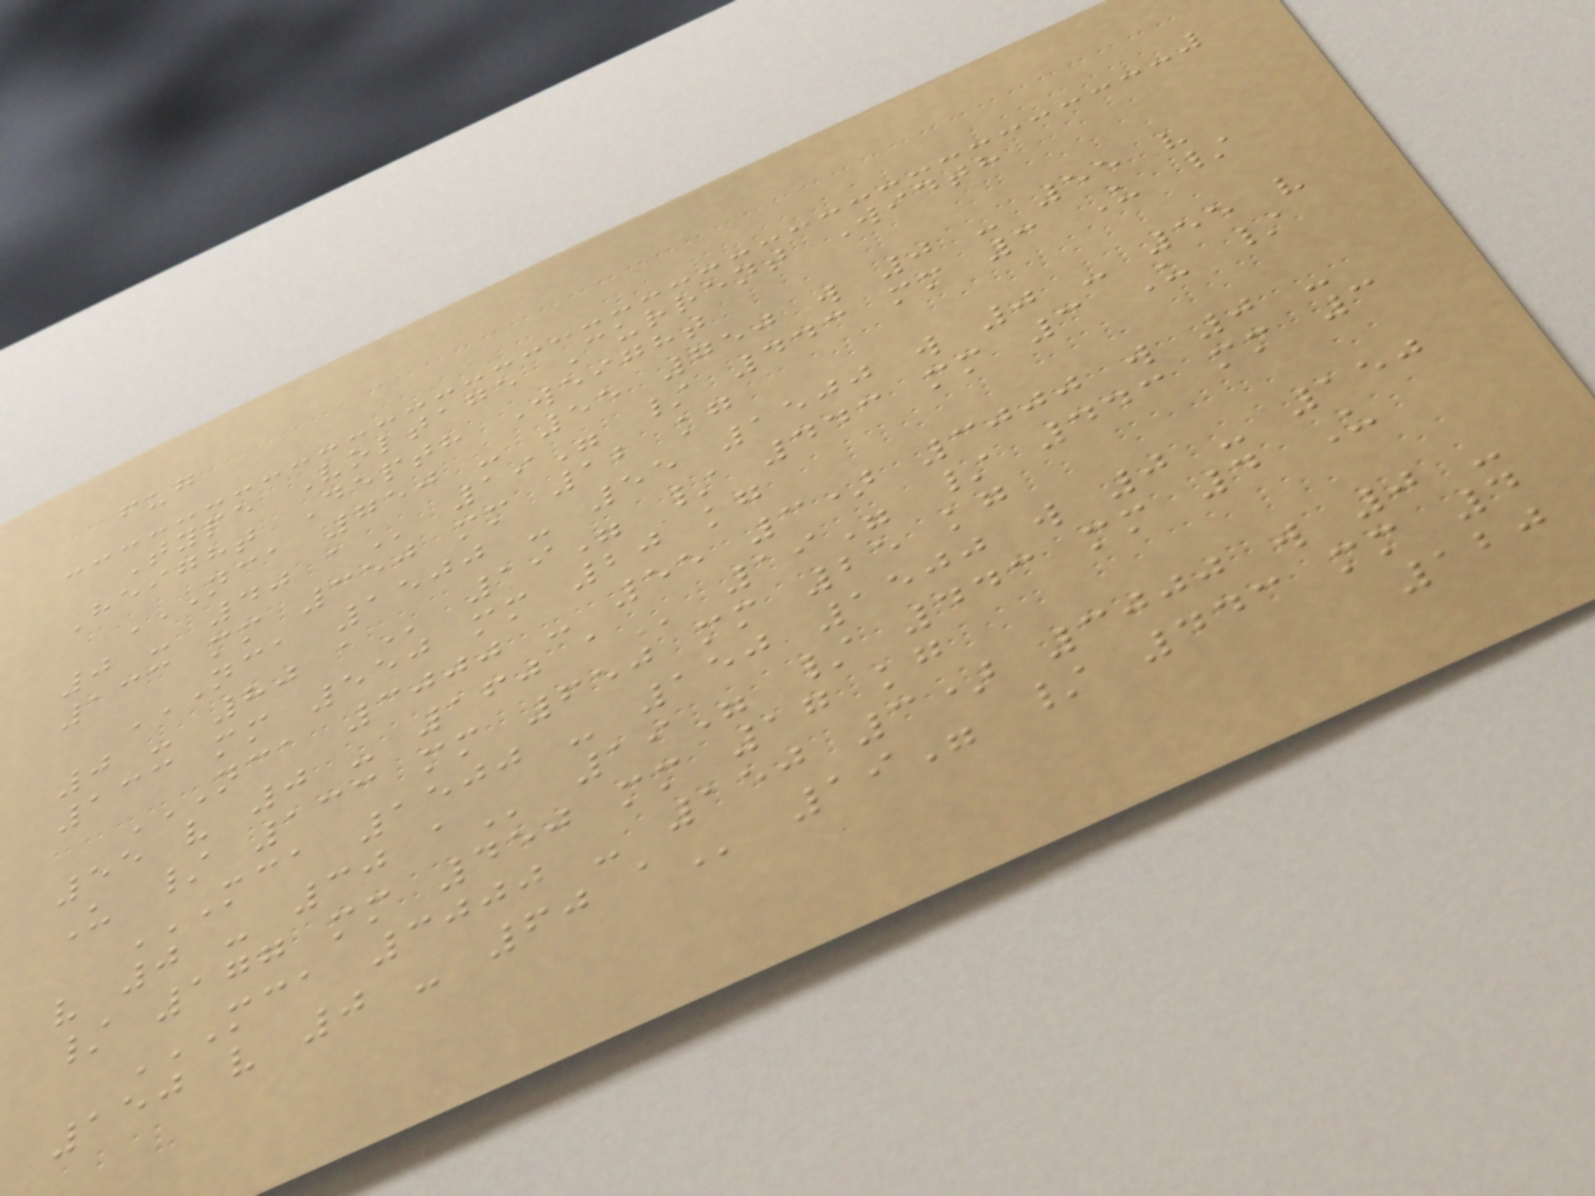fug
Type Voltage Current Width
Height Depth Weight
NCA 750 - 55 750 W 0 - 55 V
0 - 40 A 19" / 443 mm 3 U /
133 mm 350 mm 12 kg
NCA 1500 - 55 1500 W 0 - 55 V
0 - 80 A 19" / 443 mm 3 U /
133 mm 550 mm 20 kg
NCA 3000 - 55 3) 3000 W 0 -
55 V 0 - 160 A 19" / 443 mm 3
U / 133 mm 650 mm 25 kg
MCA 1500 - 150 1500 W 0 - 150
V 0 - 30 A 19" / 443 mm 4 U
/ 177 mm 450 mm 17 kg
MCA 3000 - 150 3) 3000 W 0 -
150 V 0 - 60 A 19" / 443 mm 4
120
